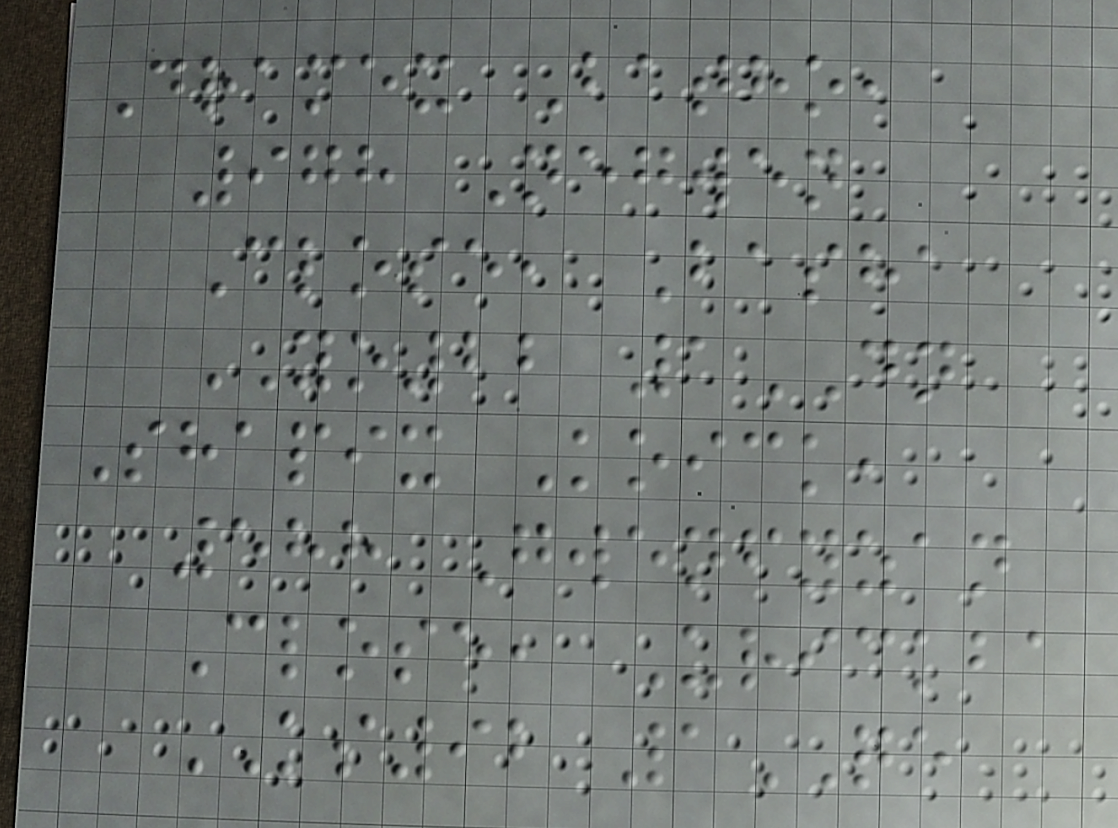Dramex Batho,
978 Negwen
Close, Basha
YO22 1DN
Shapix Koick,
588 Gwenfyzan
Close, Urickba
KS92 1QE
